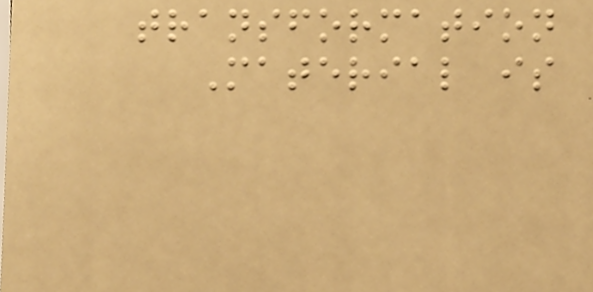transformation
Material is
